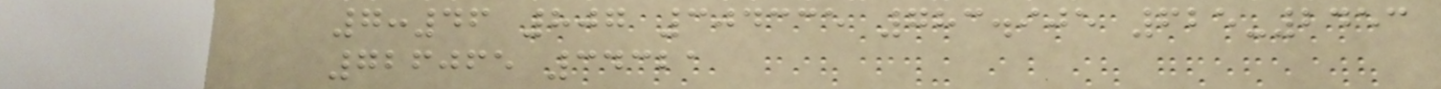7:46 807 304335 783.905 625-2453
726065 34321
